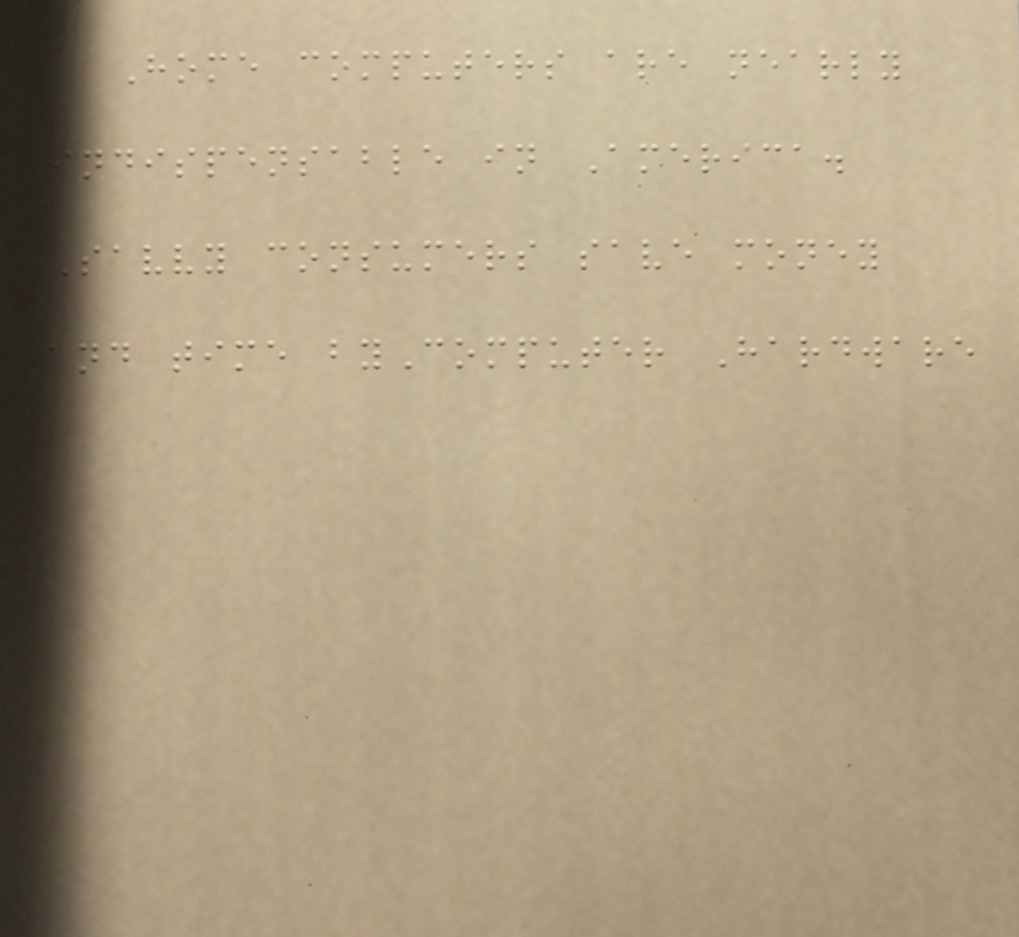Home computers are nearly
indispensable in America.
Savvy consumers save money
and time byComputer Hardware
